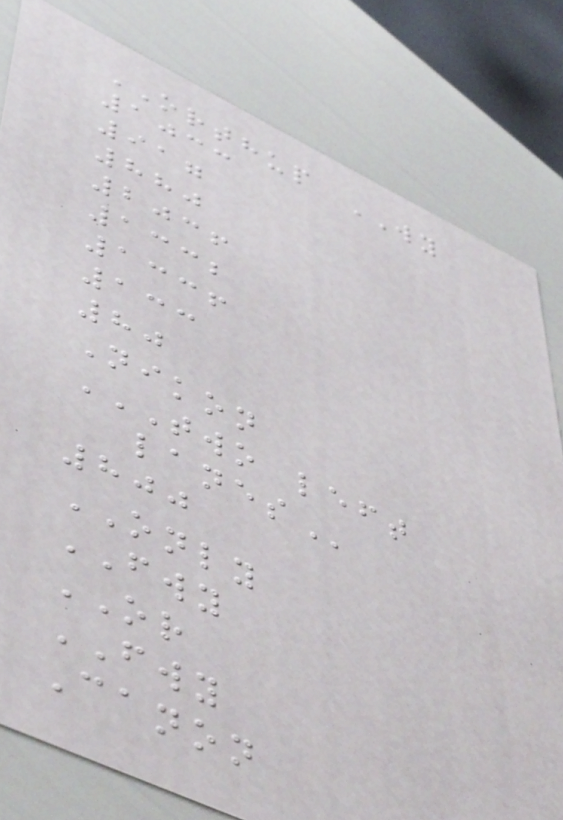ORTHUP WY
1033
917
880
2036
1332
1336
133
80
Nikon
TWO LEFT
LANES
800
ONLY
FWY
OR
FWY
Canon
